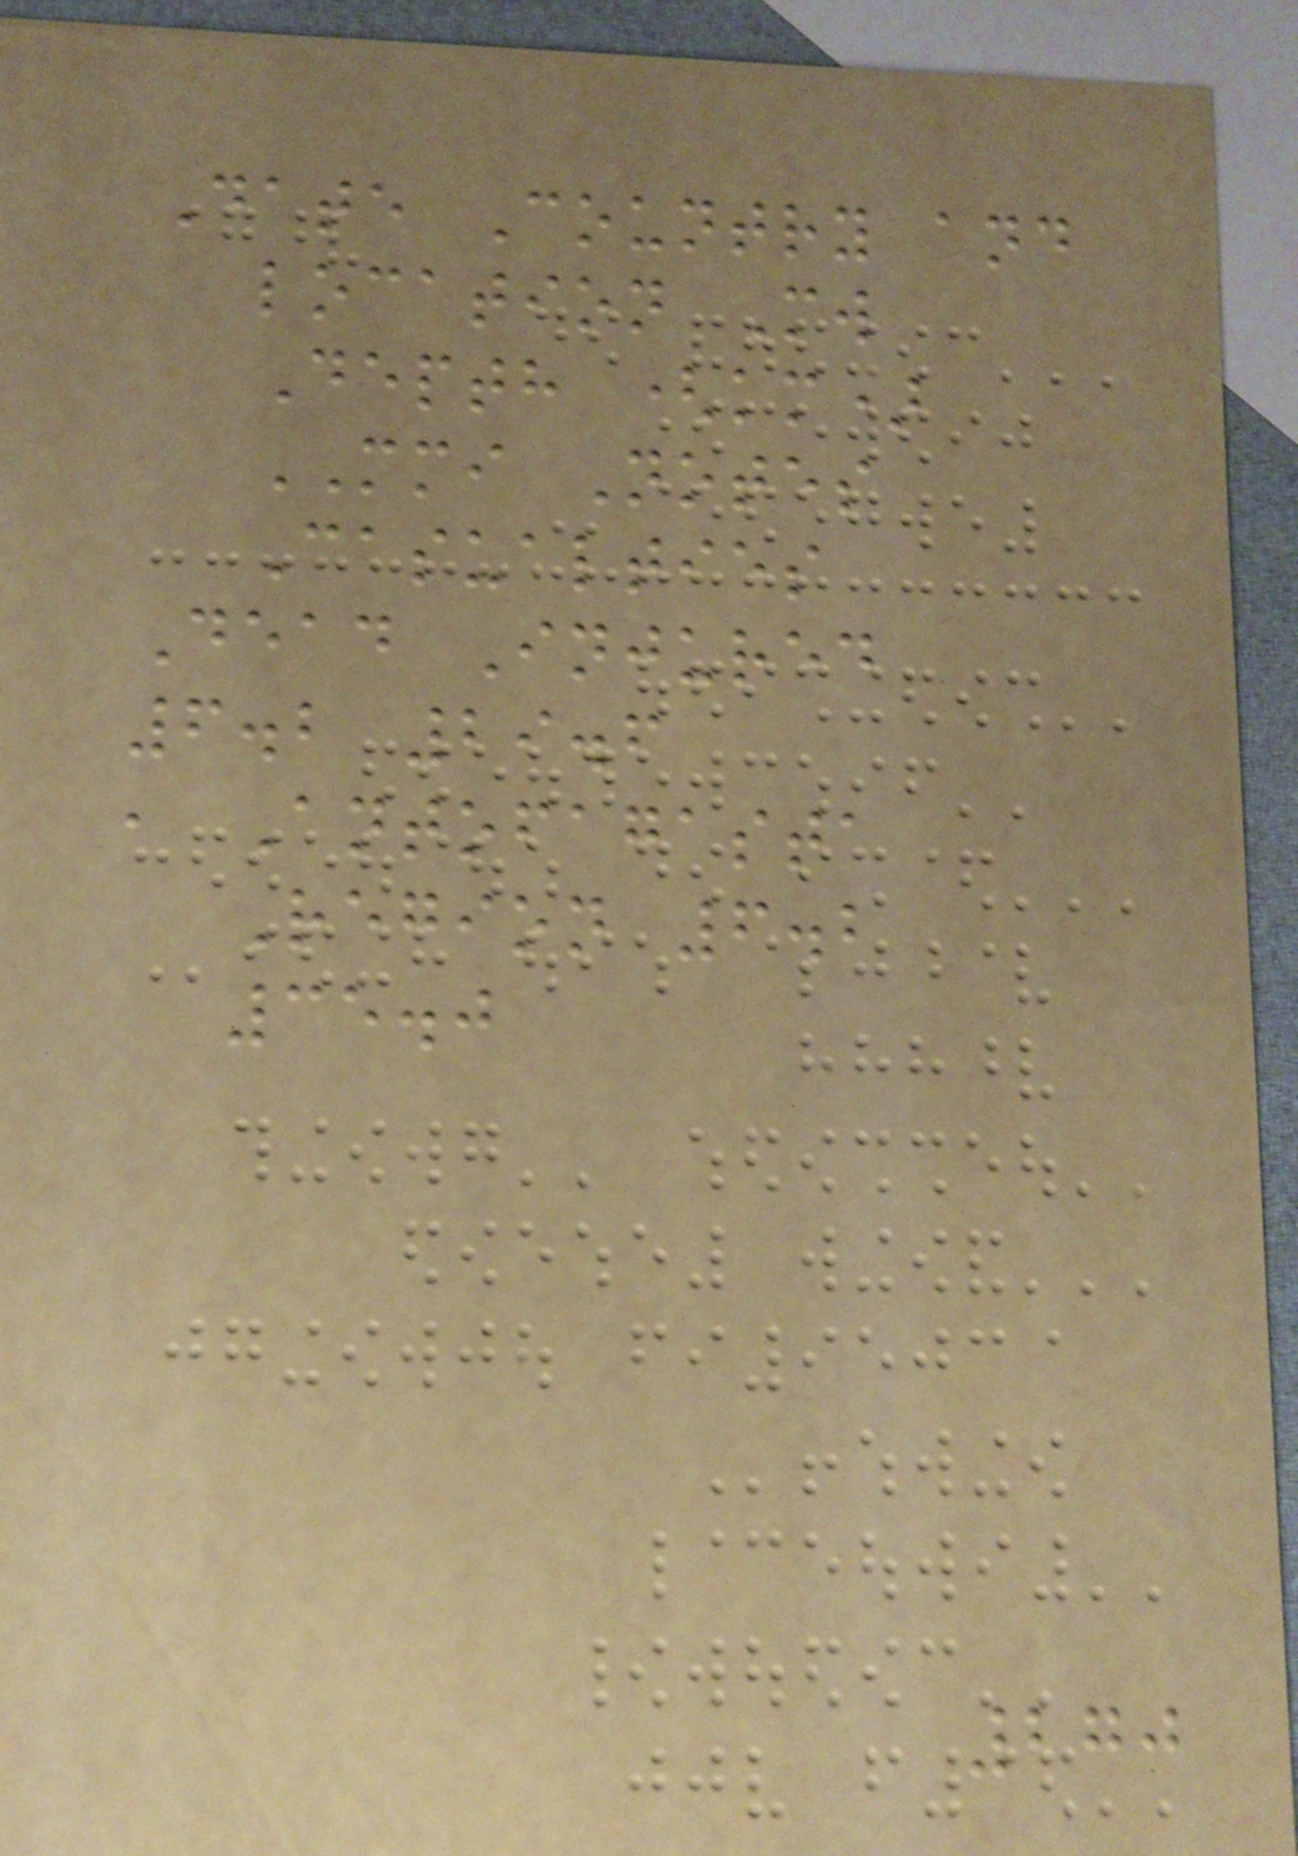Date Country and
location Mw
Depth (km)
MMI Notes
Casualties
Dead Injured
6.2 29.6
, Antofagasta
Region 6.2
35.0
270
